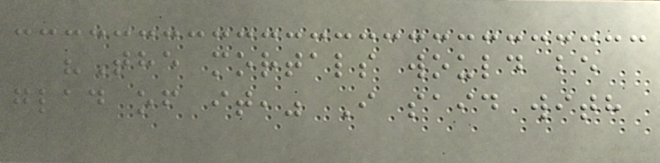"The mortals would be
glad of it," I said with
